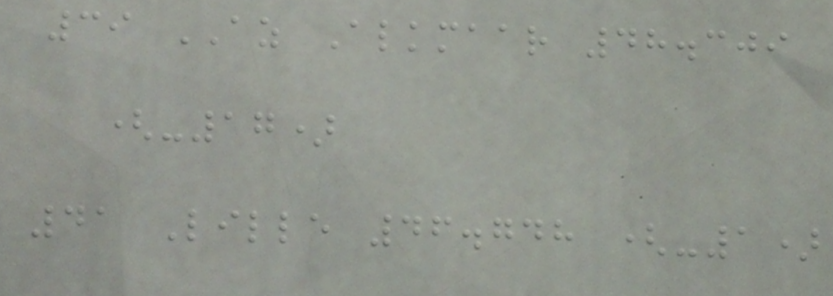39 AZ Alkmaar 48.309
(-17)
41 Lille 46.748 (-1)
